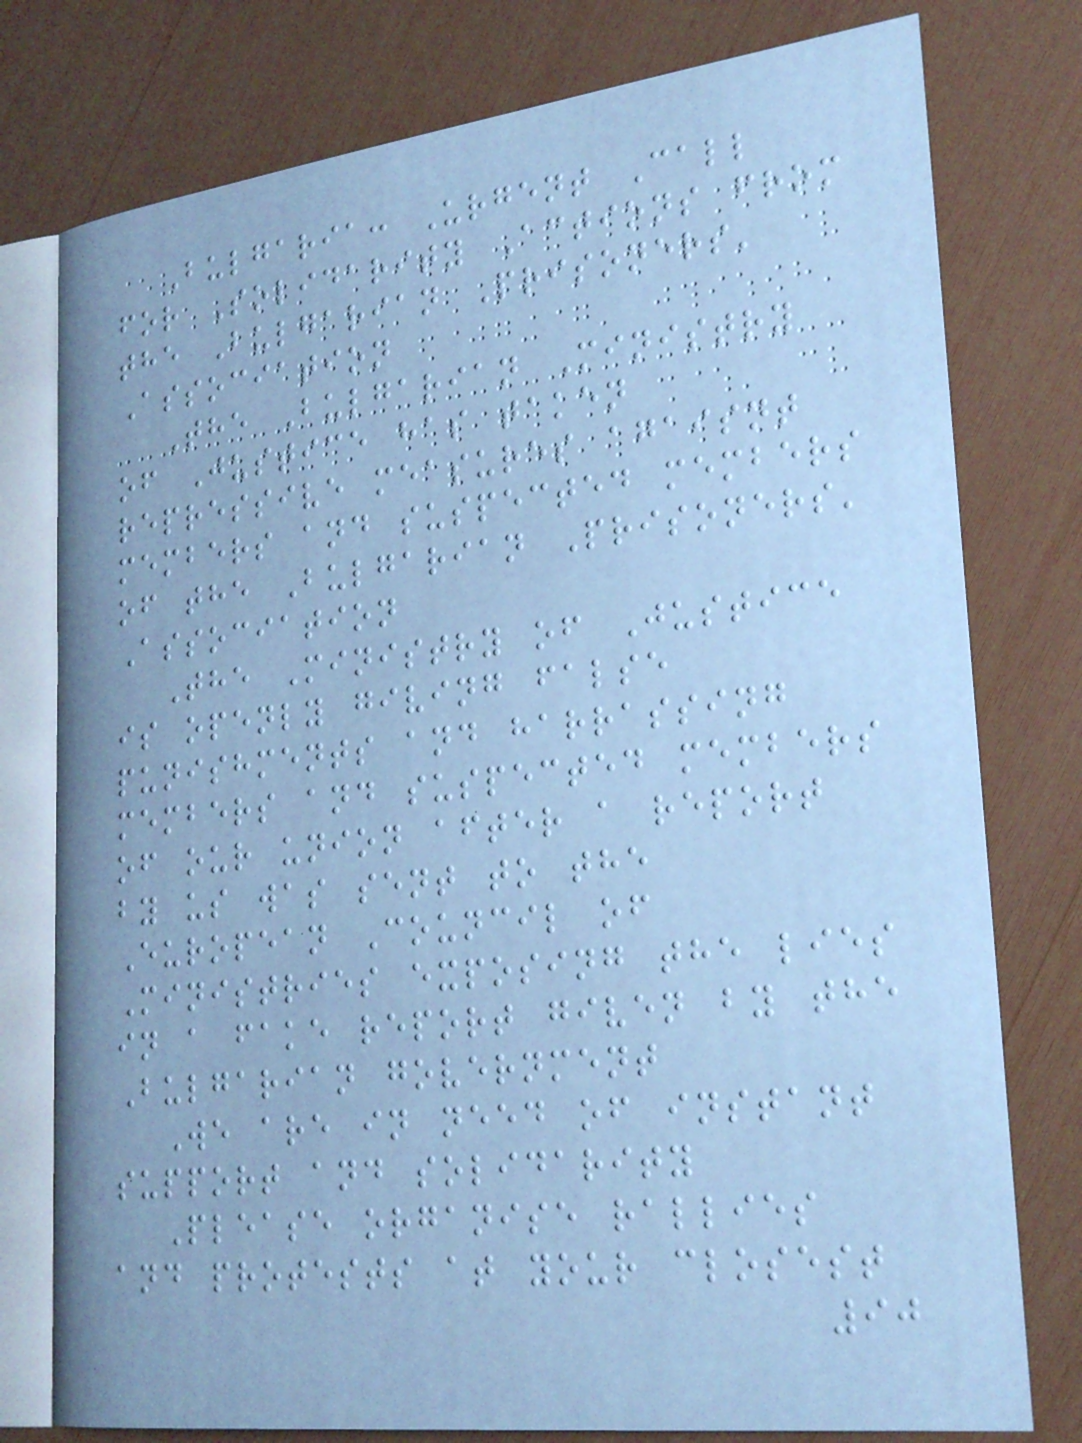Bulgaria: Urgent Call
for Solidarity Actions from
the Bulgarian Prisoners'
Association
The Bulgarian Ministry
of Justice has taken
repressive measures agaisnt
members and suspected members
of the Bulgarian Prisoners'
Association
The Ministry of Justice
is openly giving false
punishments and harrassing
members and suspected members
of our union after a report
by us was sent to the
European Council of
Ministries exposing the lies
in a fake report given by the
Bulgarian government
We are in need of instant
support and solidarity
Please organise rallies
and protests at your closest
90
